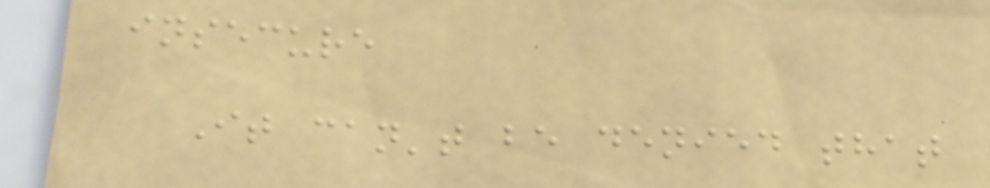insecure
It can't be denied that
